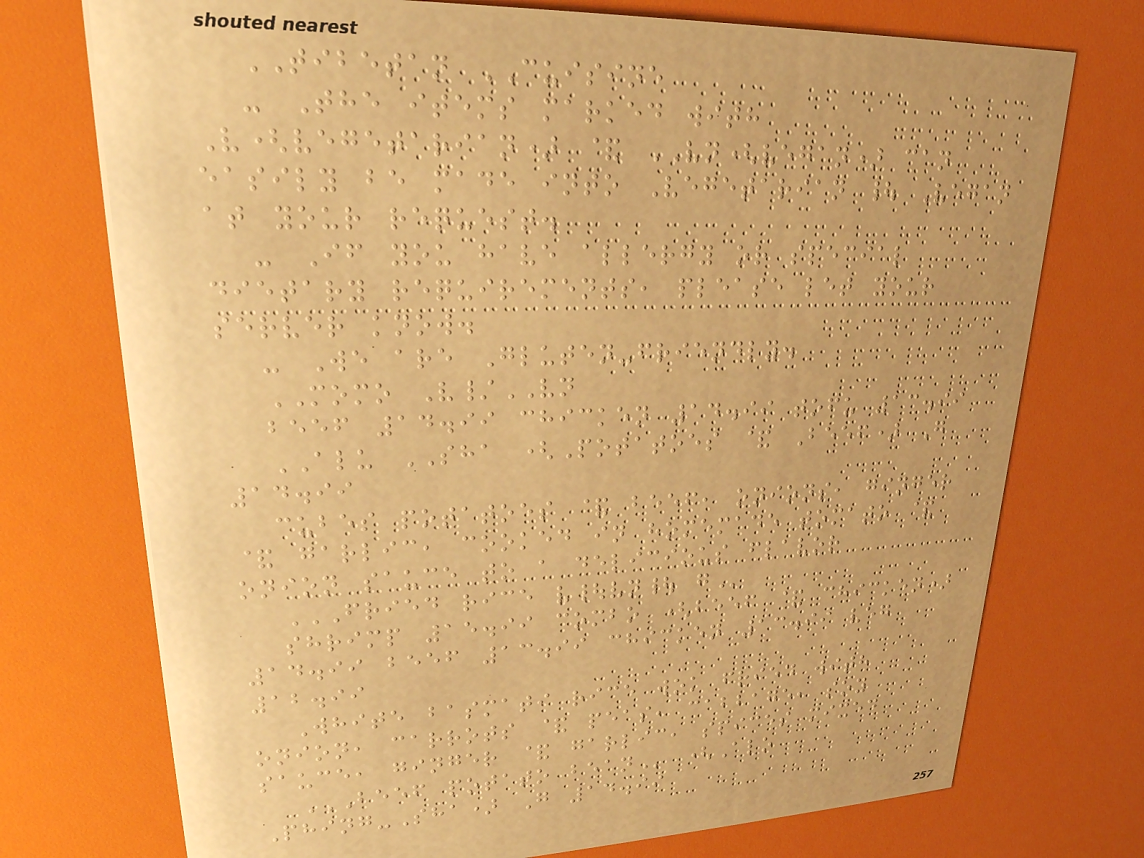TIBETAN CUISINE
- The items marked with
V(vegetarian) & VN(vegan) can
easily be made into Vegetarian | Vegan
at your request.
- If you have allergy or special
dietary requirements, please let your
server know.
- We are Gluten-friendly.
MOMO V/VN
beef 14.99 chicken 14.99 tofu 13.99
ALU SHA (Potatoes & Beef) G
14.99
cubes potatoes & beef, onions, ginger
& garlic, cooked in homemade tomato &
onion sauce to a delicious flavor
FRIED RICE V|VN| G
shrimp 15.99 combo (beef & chicken)
14.99 beef 13.99 chicken 13.99 veg
12.99
White basmati rice wok fried with
onion, carrots & peas, cabbage, soy
sauce, ginger & garlic, spices mixed
BEEF POTATO BEAN (Alo
Phing-Sha) G 14.99
